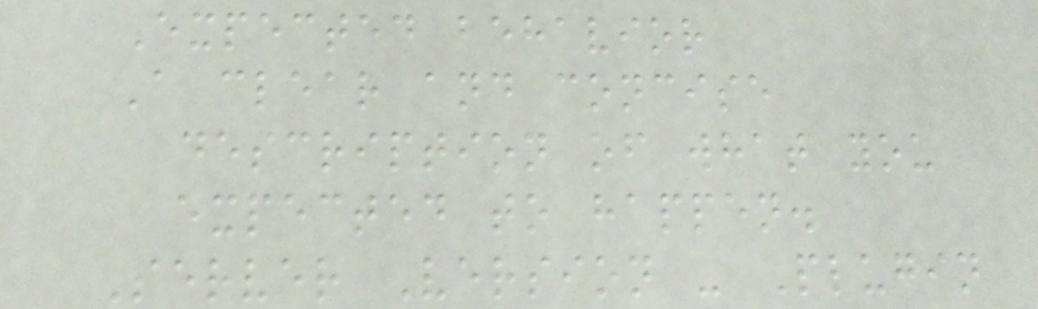Expected behavior
A clear and concise
description of what you
expected to happen.
Server Version - Plugin
